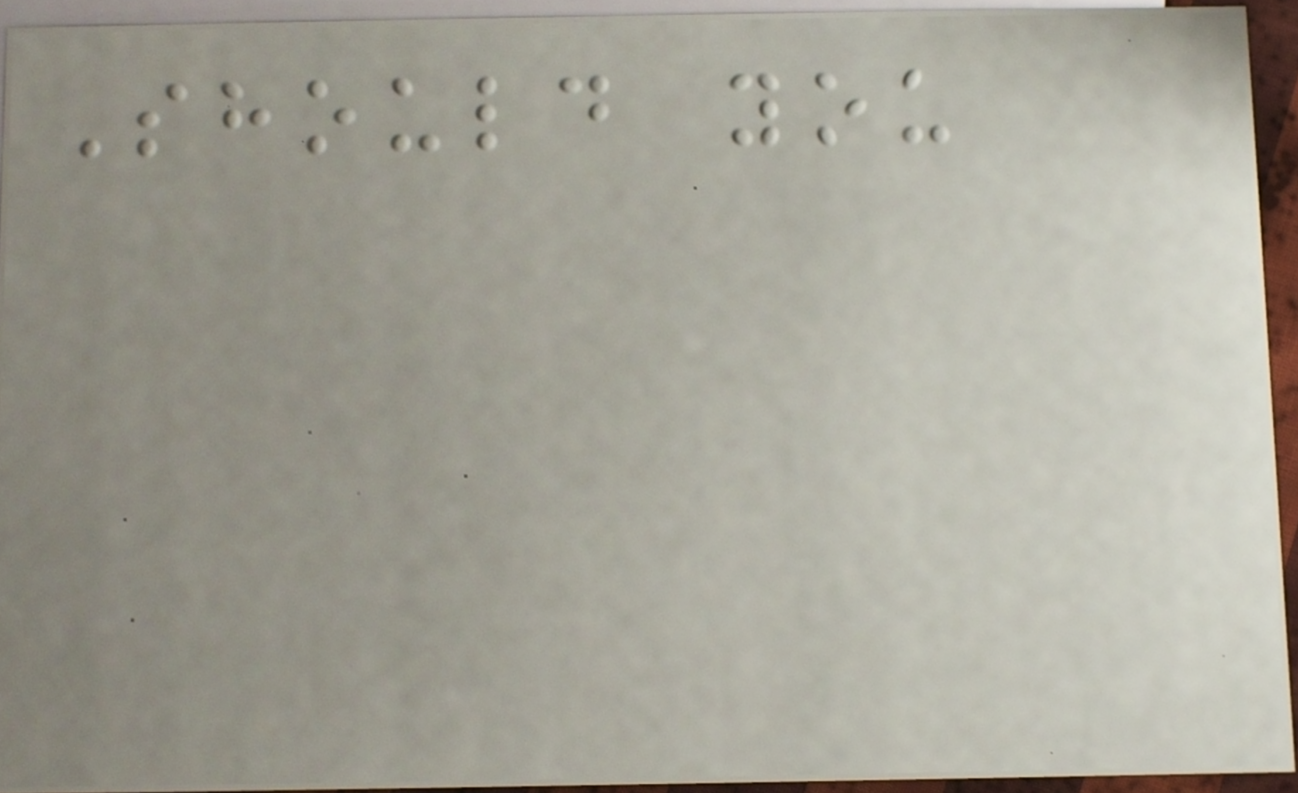Should you
